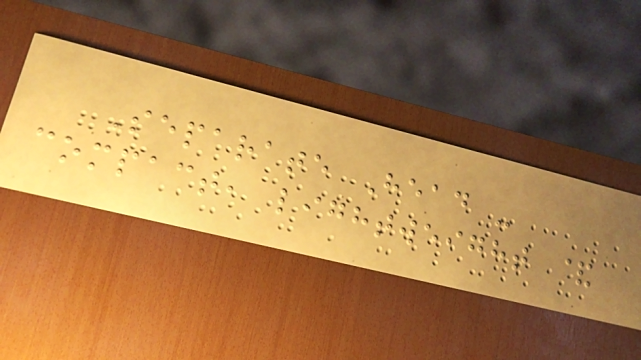Separate Head -
compact, lightweight &
